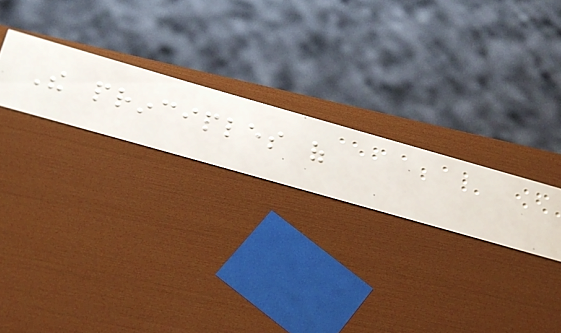The principles of
